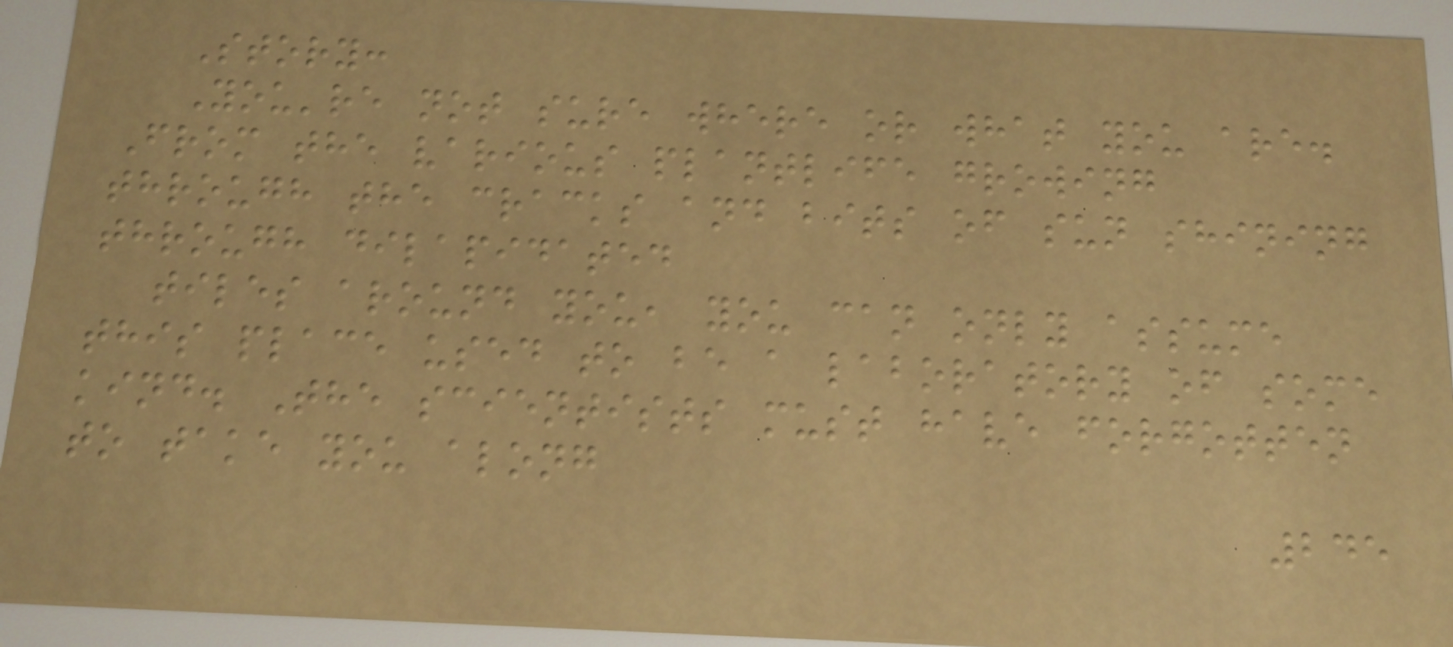Story:
You're not sure where or what you are.
From the various plantlife growing
through the cracks and bits of sun shining
through dilapidated
tiles around you, you can only assume
this place used to be a laboratory of some
kind. The scientists must have forgotten
to take you along
245
